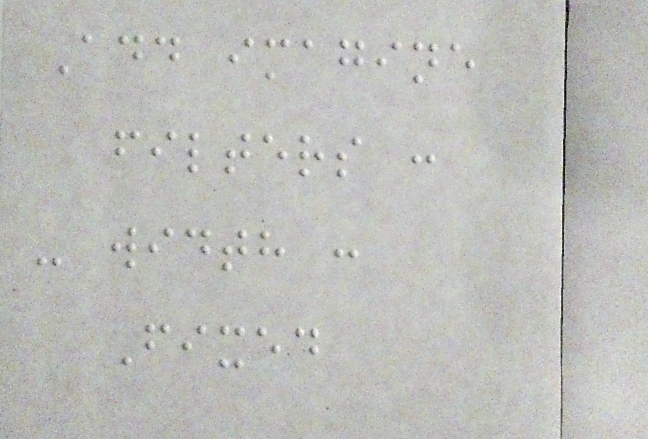Add imagine
filters :
- width :
Fixed
